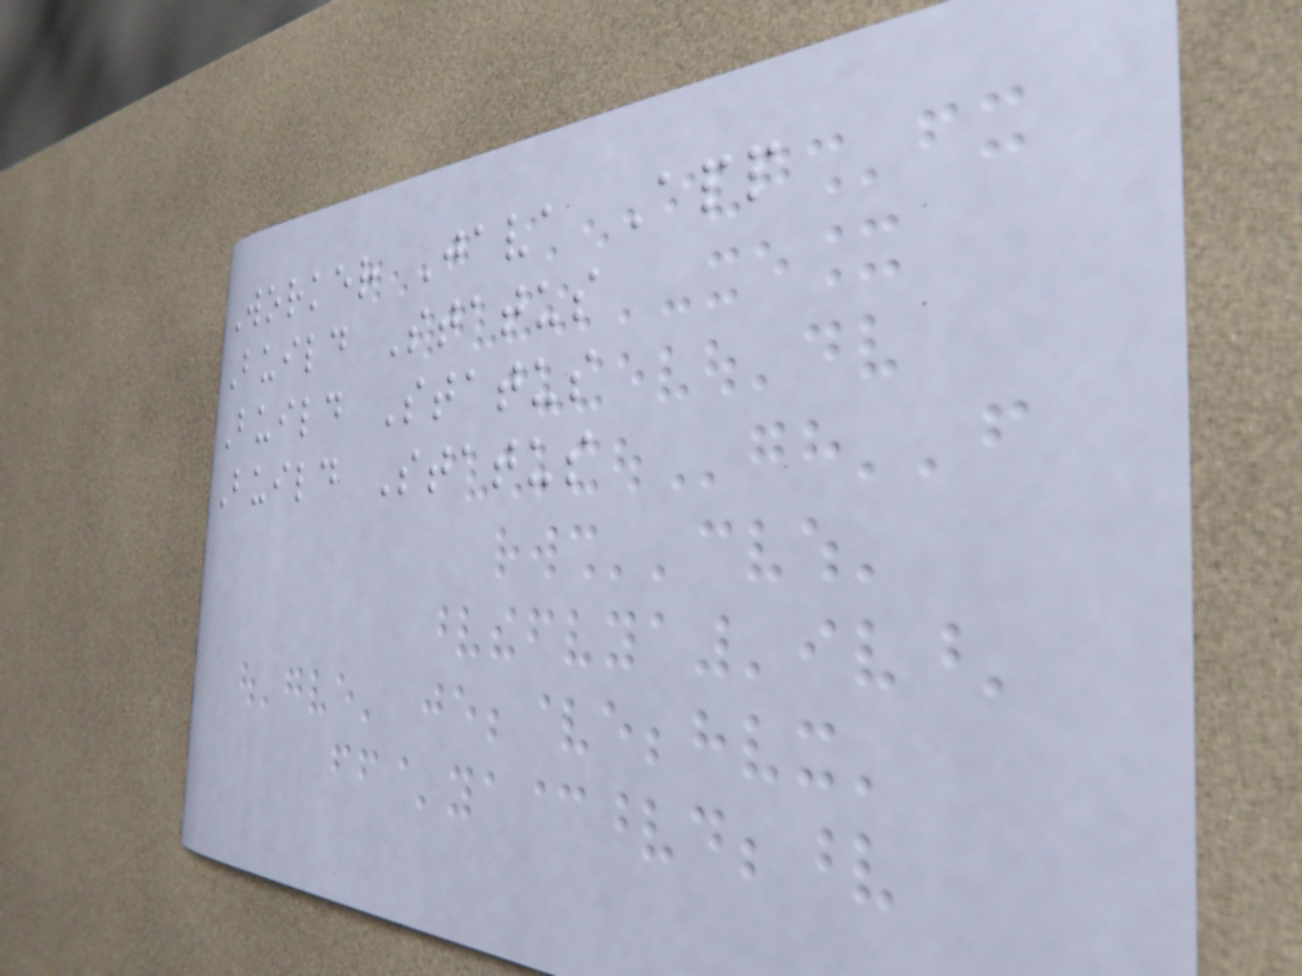Worker Java App
Build Status
Build Status
Build Status
